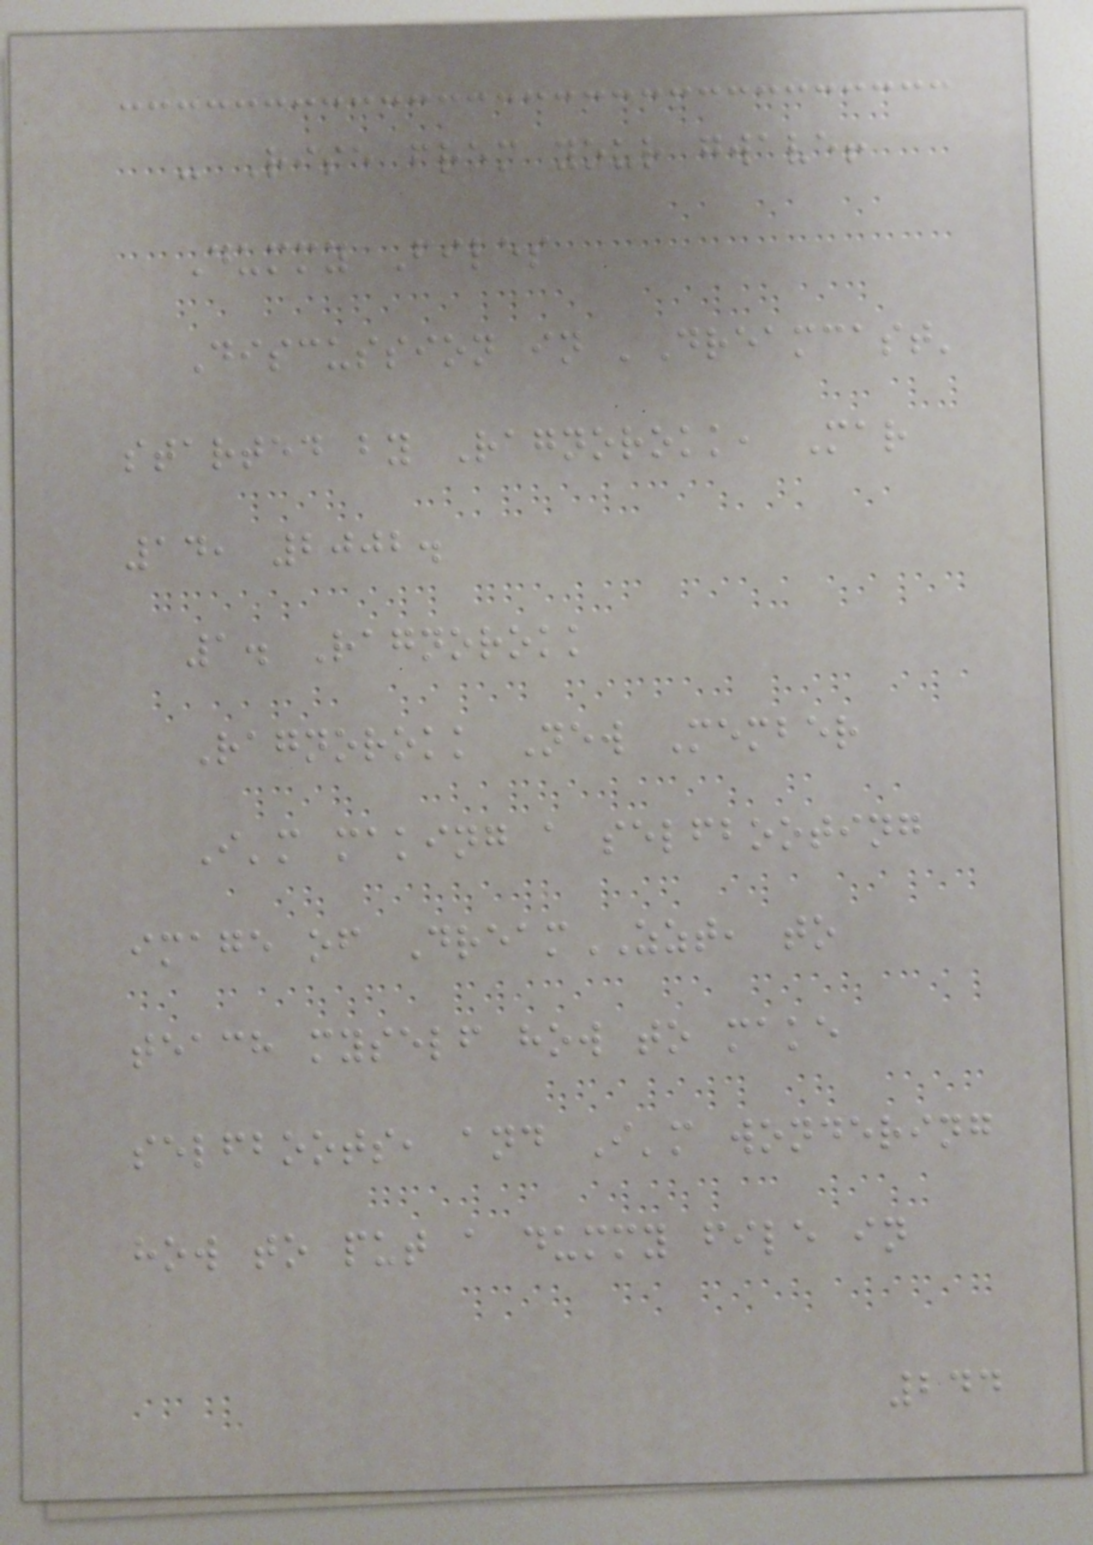- Rise from your gwave!
Dummy Files
Discussion in 'Dreamcast'
started by Ragnorokk, Mar
14, 2002.
1. Ragnorokk
Ragnorokk New Member
I'm making a selfbooting
image of DreamZZT, to
teach myself how to make
selfboots, and I'm wondering
how to put a dummy file in
244
